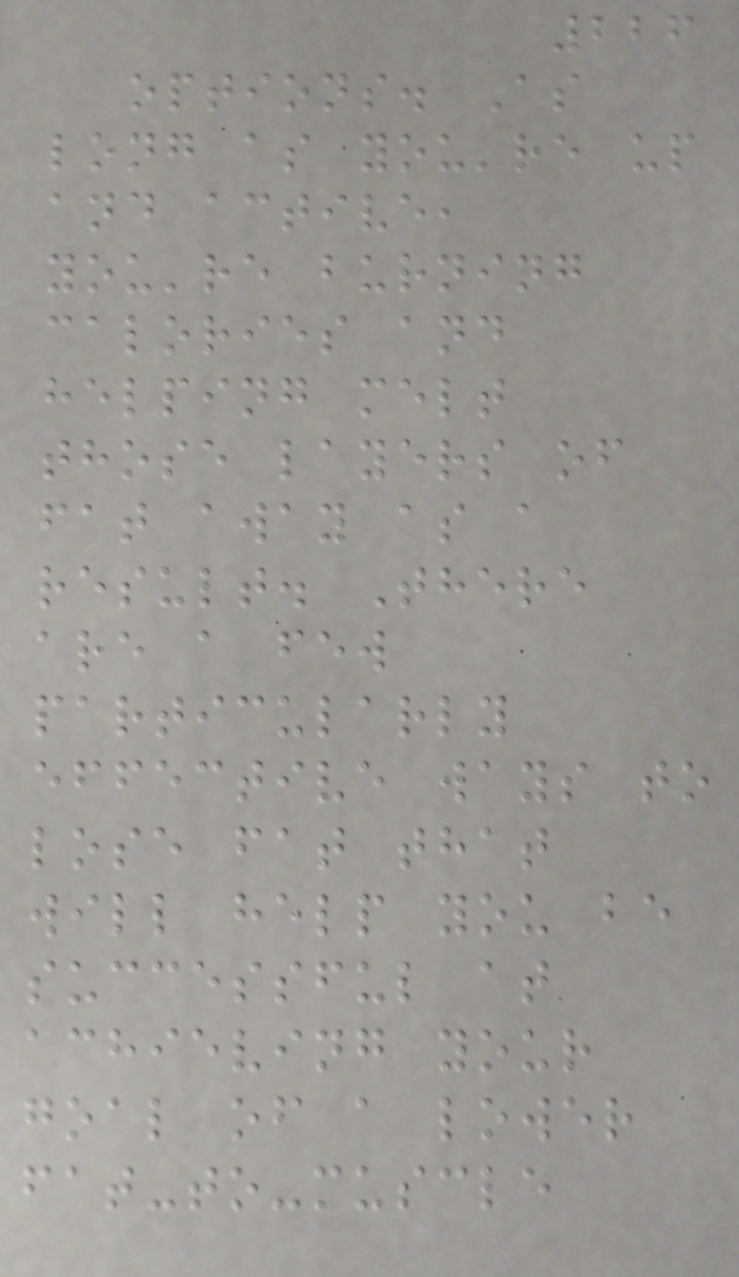226
options. As
long as you're up
and active,
you're burning
calories and
helping melt
those layers of
fat away as a
result. There
are a few
particularly
effective ways to
lose fat that
will help you be
successful at
achieving your
goal of a lower
fat-to-muscle
